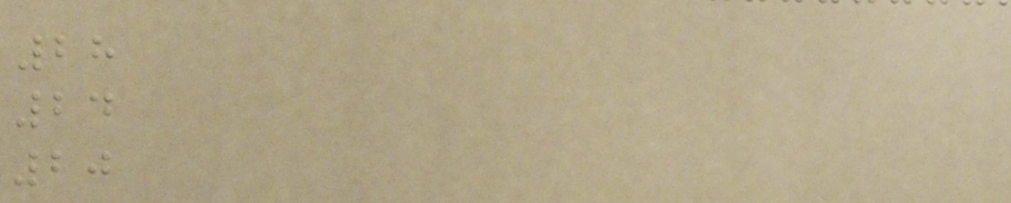28
24
20
